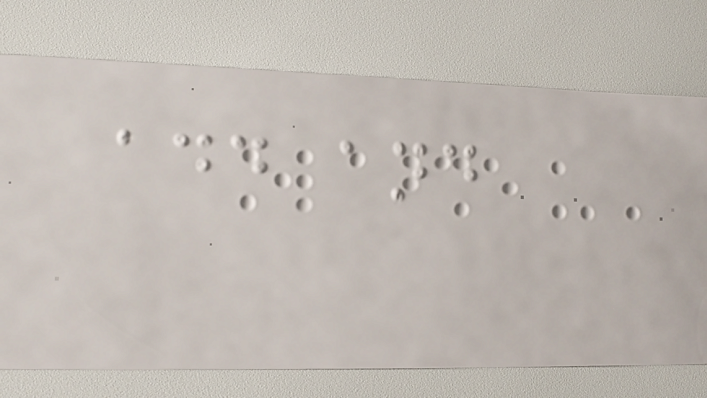add and
